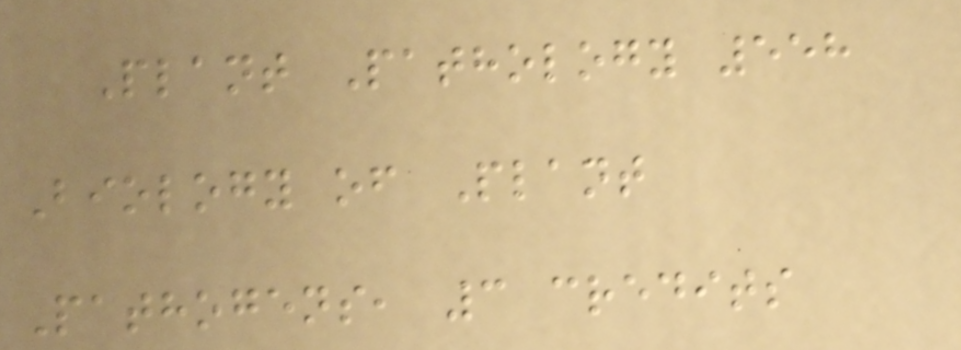Plant Pathology 558
Biology of Plant
Pathogens, 3 credits
